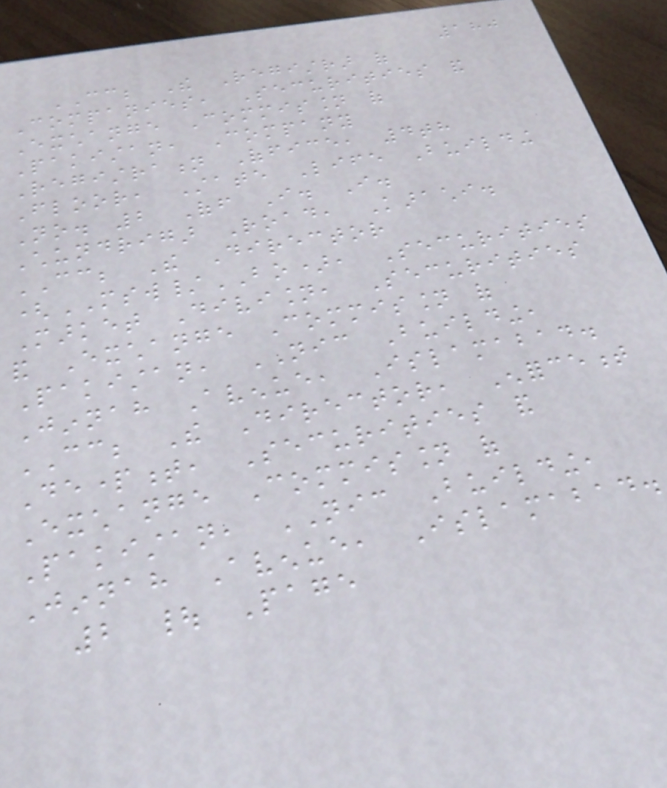180
CC; The Registrar of
Companies, Securities and
Exchange Commission of
Pakistan, Company
Registration Office, 4th
Floor, State Life Building
No. 2 Off I. I.
Chundrigar Road, Karachi.
CC; The Director
(MSW/BO), Securities
Market Division, Securities
and Exchange Commission of
Pakistan, NIC Building,
Jinnah Avenue, Islamabad.
CC; The Director, Enforcement
Department, Securities and
Exchange Commission of
Pakistan, NIC Building,
Jinnah Avenue, Islamabad.
2 | Page
